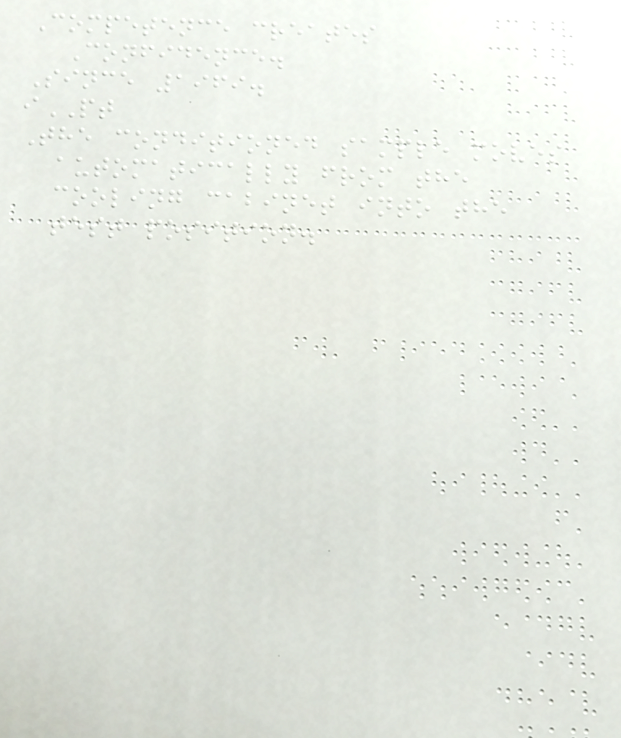Competence creates
Confidence.
Since 1969.
iPT
The conditioned sample moves
automatically from the
cooling cabinet into the
test position.
